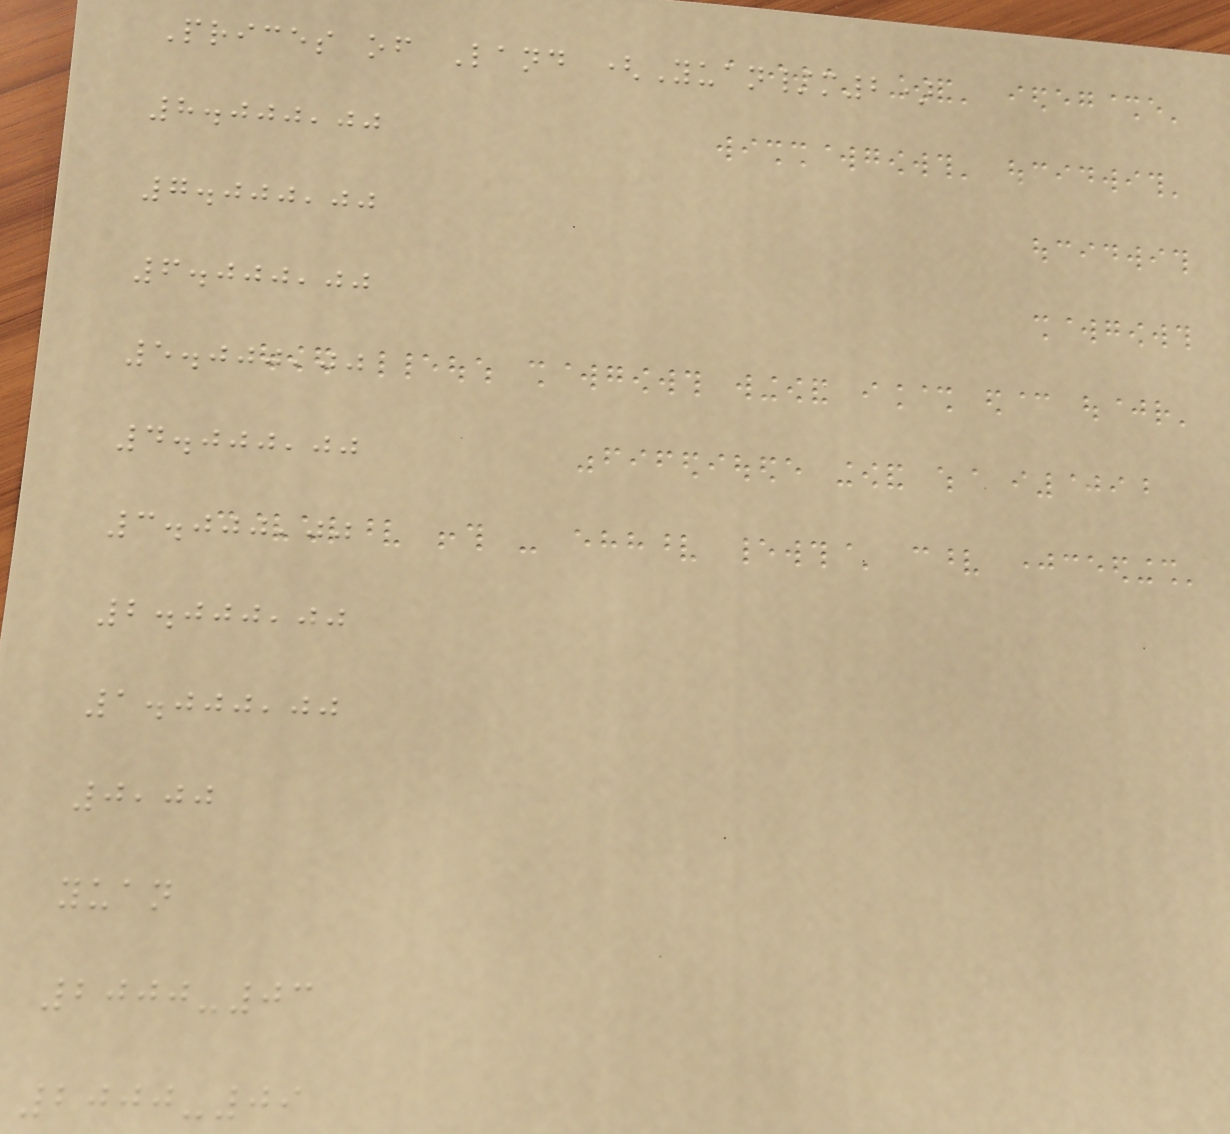Prices of Land (Yuan/m2)
8.000,00
7.000,00
6.000,00
5.000,00
4.000,00
3.000,00
2.000,00
1.000,00
0,00
yuan
2000-03
2000-09
